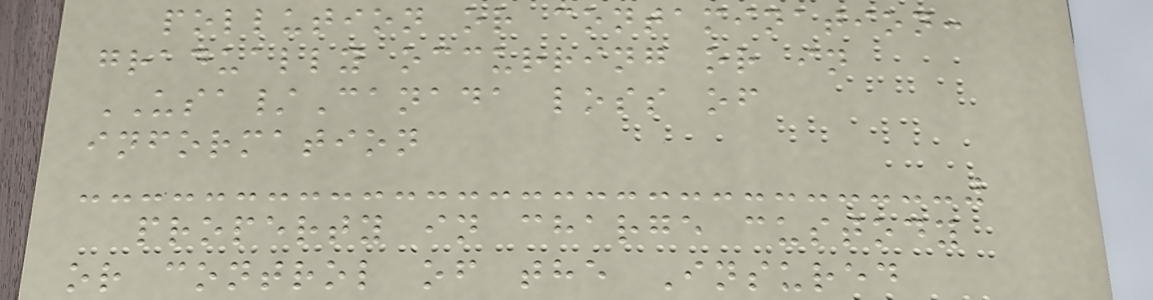pollution or contamination:
gradually occurring or in
USA/Canada loss of
information
property in charge custody
or control of the Insured
